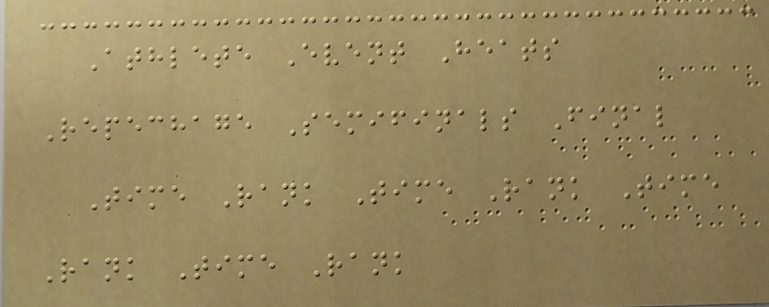Athlete Event Heats
Repechage Semifinals Final
Time Rank Time Rank Time
Rank Time Rank
